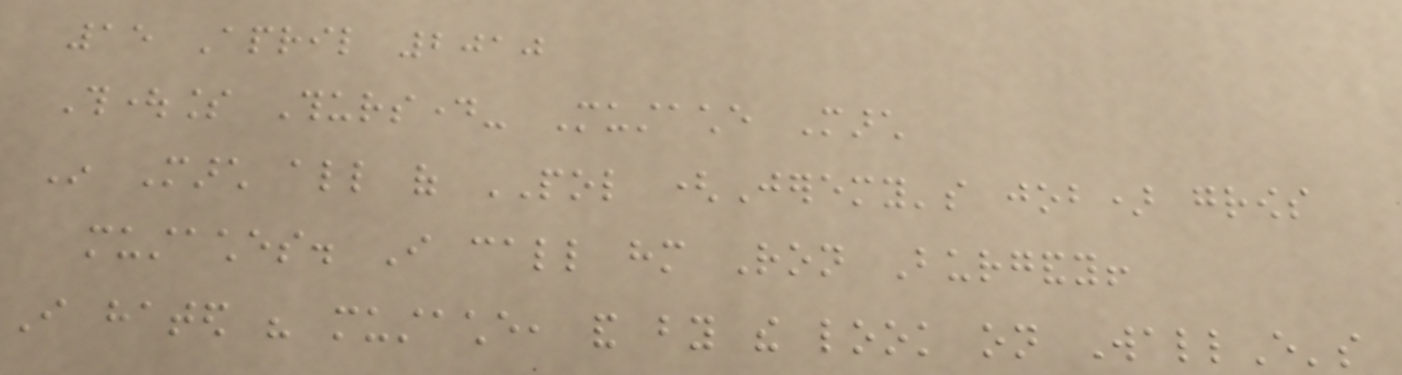15 April 2010
Thoughtless Thursday- Mustache March
In March all of POL (Jeremy's job) grows
mustaches. I call him Ron Burgandy!
I hated his mustache, and by the look on WallE's
